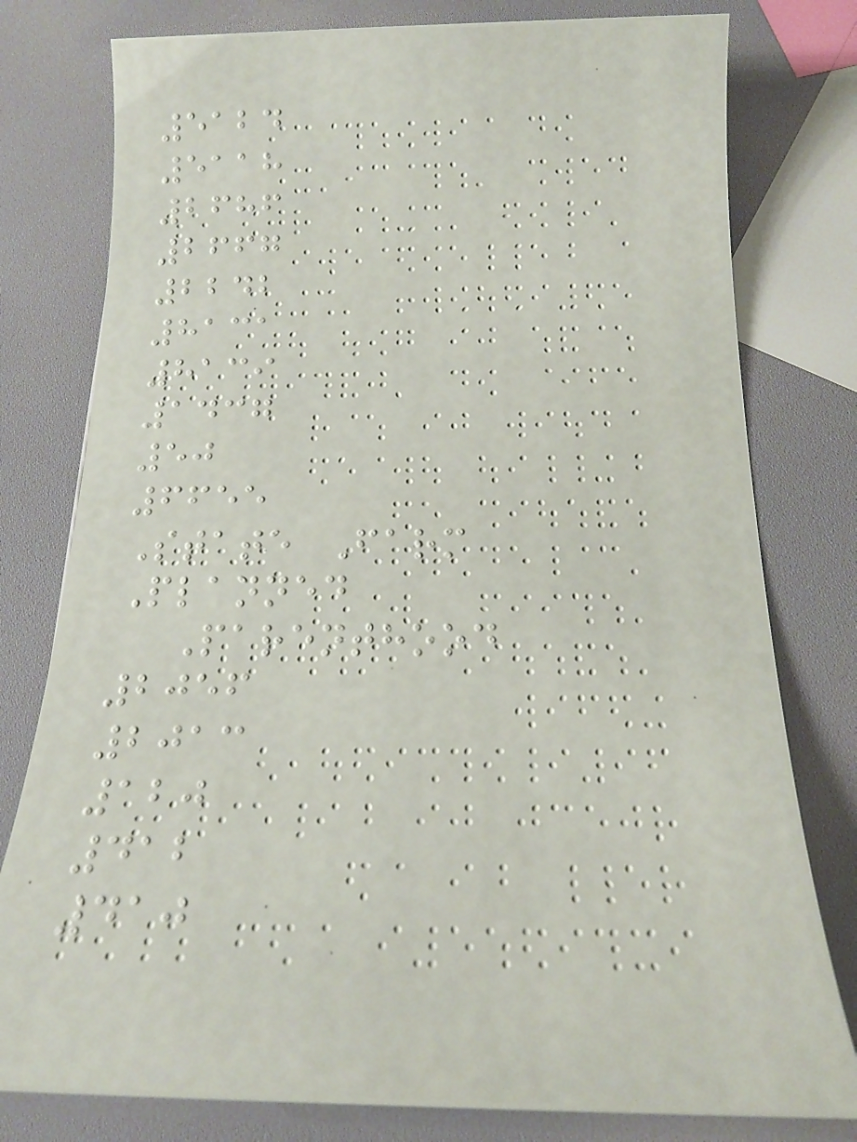5124
5118
2686
2667
2242
8131
8139
1437
50
6655
State Farm
Planned
Parenthood
2056
2013
120
412
410
